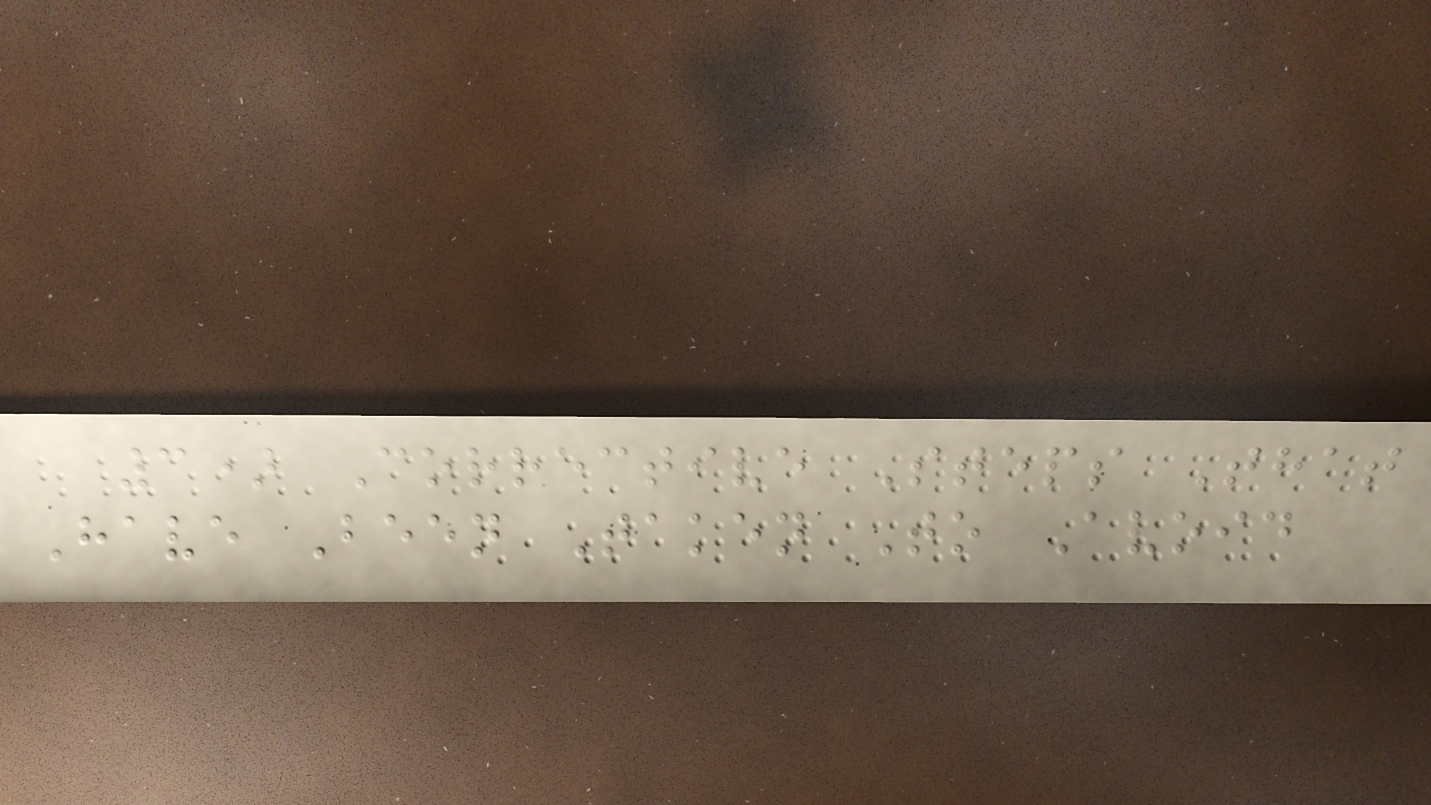3) Corrective Steps That
Have Been Taken To Avoid
